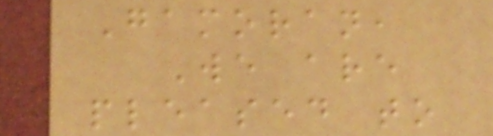Gamoran,
We are
pleased to
